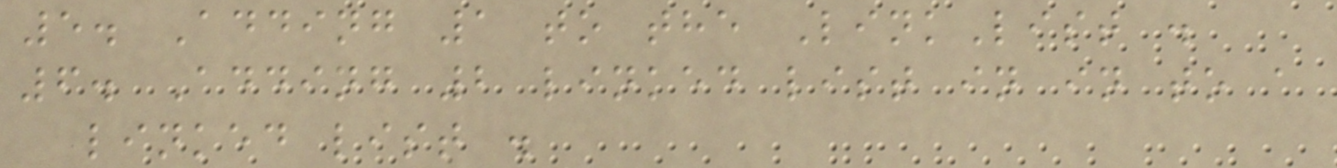5. Adding 1 to the LinkList .
6. Adding 2 linked list in in to a
linked list .
